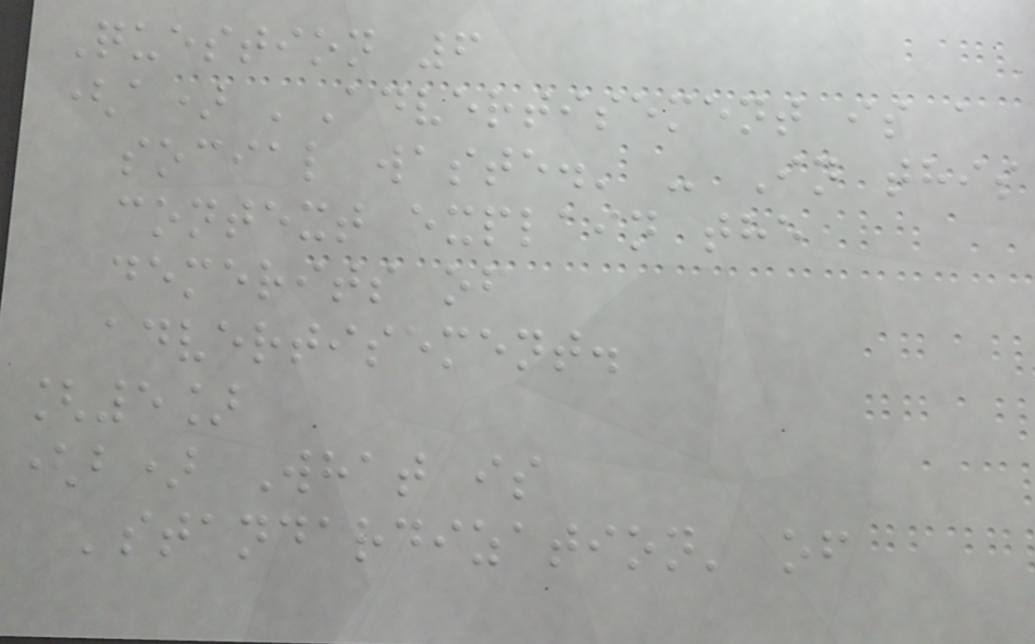Question 6
(a) 'Advertisement is a
social waste.' - In this
context explain the
demerits of
advertisement.
[5]
(b) What is
'standardization' of
